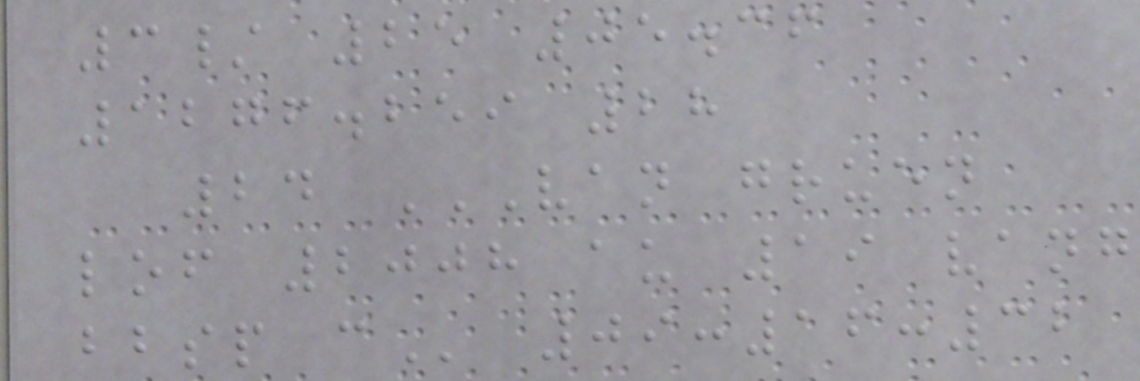3/ 25 05.36
1276.259 28
24 VAN GRUEN
LOF 2008 AU 19 VANG
BBSP C 09:16:32
